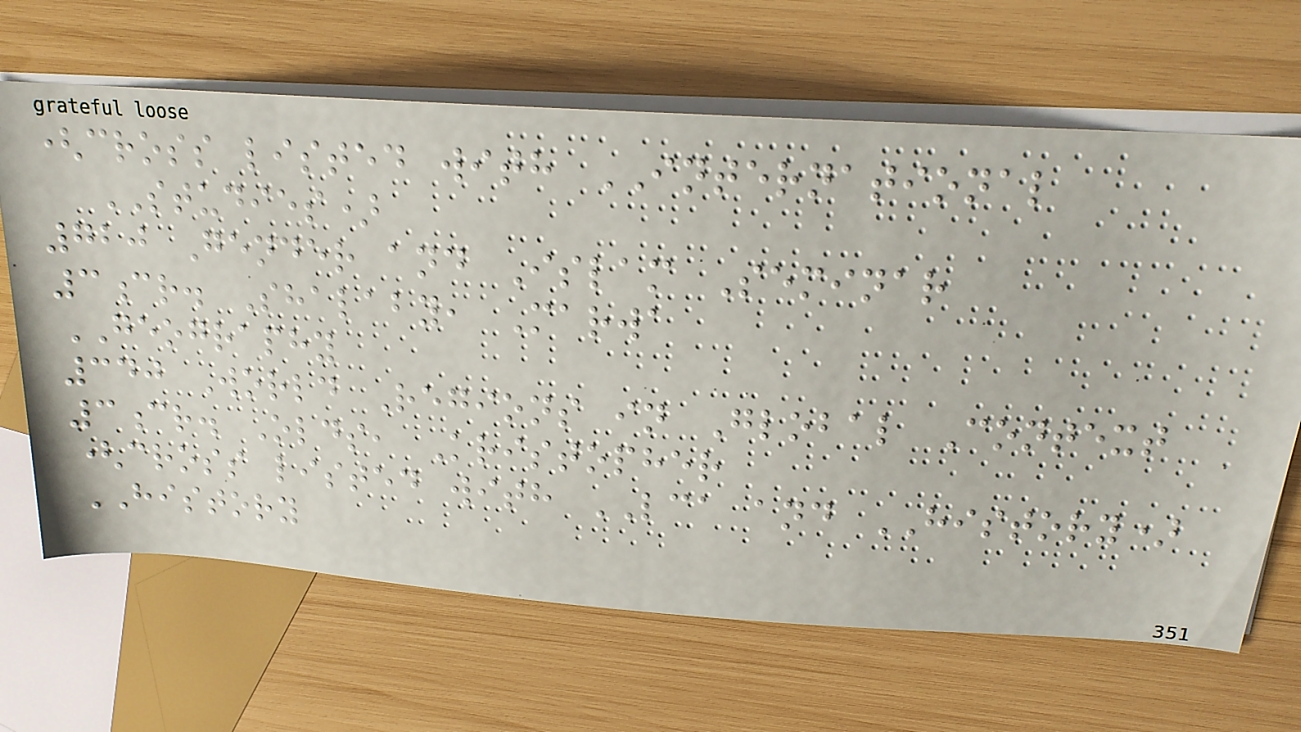(cross listed with INTERNATIONAL
STUDIES)
720 Gender and Islam Seminar
3cr. Shalaby, Marwa
GEOGRAPHY
340 World Regions in Global Context
3cr. Olds, Kristopher
(cross listed with LCA and HISTORY)
HISTORY
